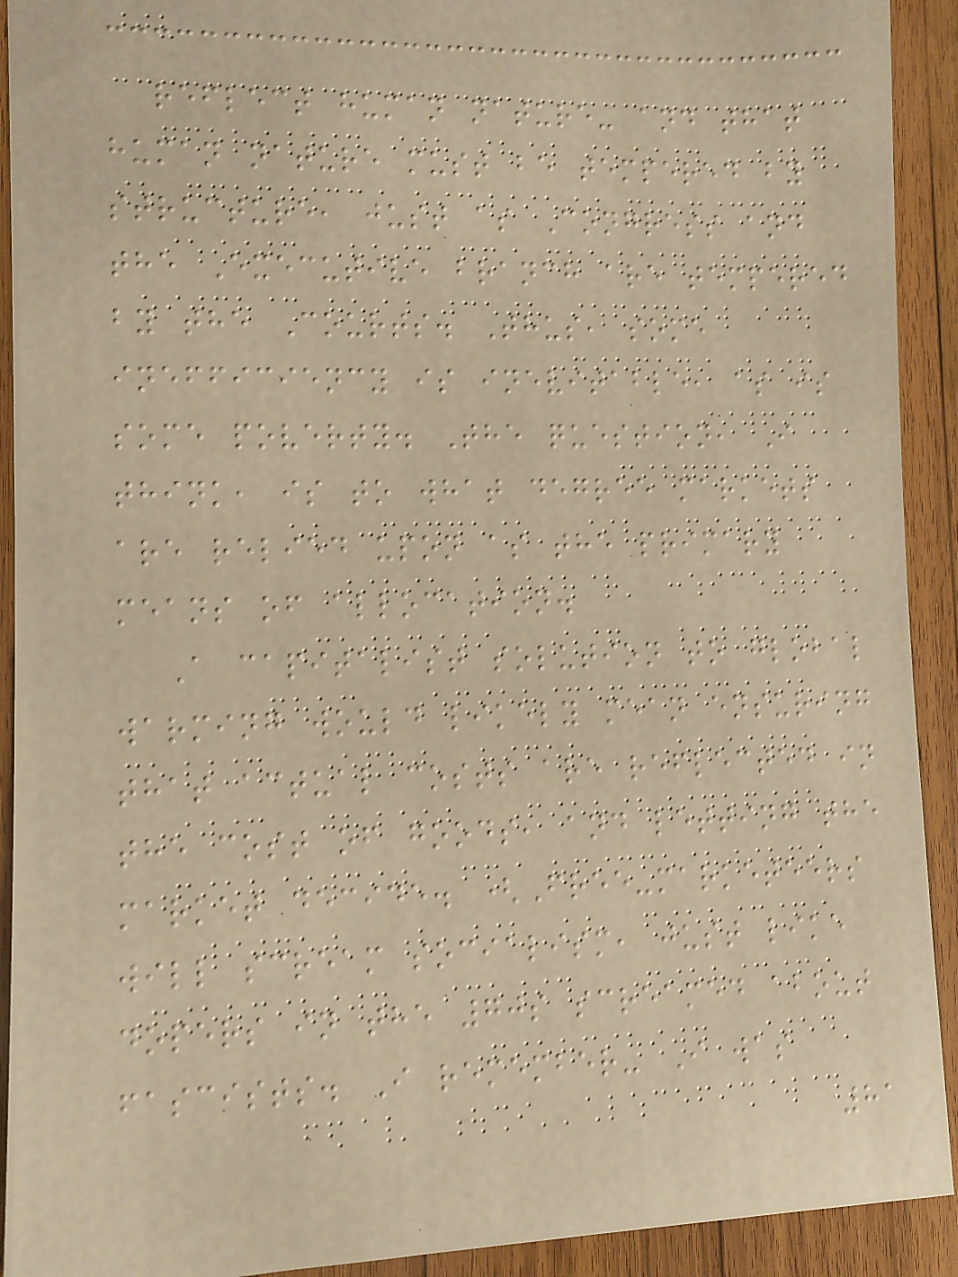reflect human nature- and that
human nature must be tempered by
structure, just as Congress and
the Executive branch are tempered
by the Courts. Thus, some
inefficiency is inevitable, as is
some poverty. The question, I
think, is to what degree markets
are relied upon as the primary
means of allocation.
A capitalist solution to global
warming would likely mean ensuring
that actual costs are reflected in
the cost of goods, and letting the
market decide. (Free-marketeers
will scream socialism, just like
dopers in the 70s screamed about
fascists. I remember- I was
81
